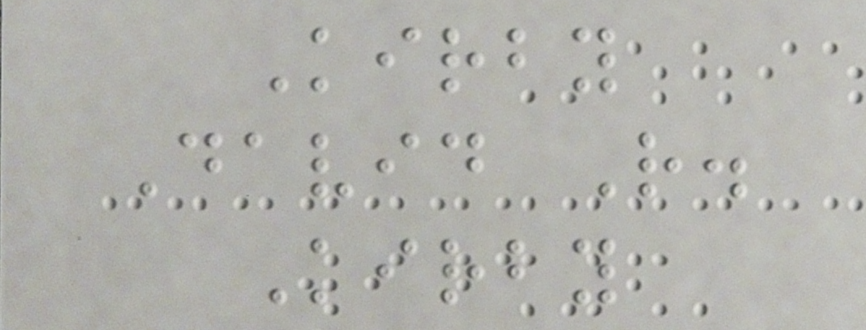Kirby
David R.
Kirby
